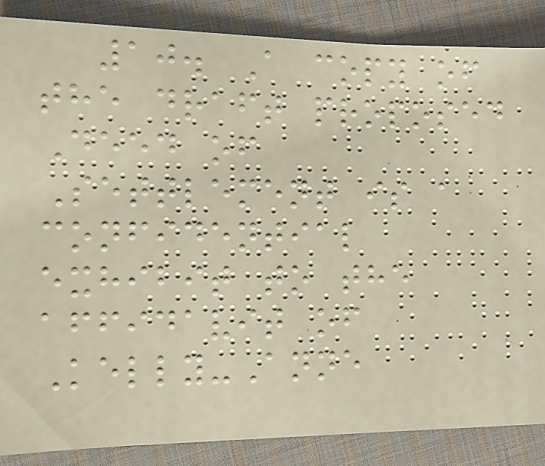10. A copy of
the draft proposed
Deed of
Settlement is a
confidential
exhibit to the
affidavit of
Kelly-Anne
